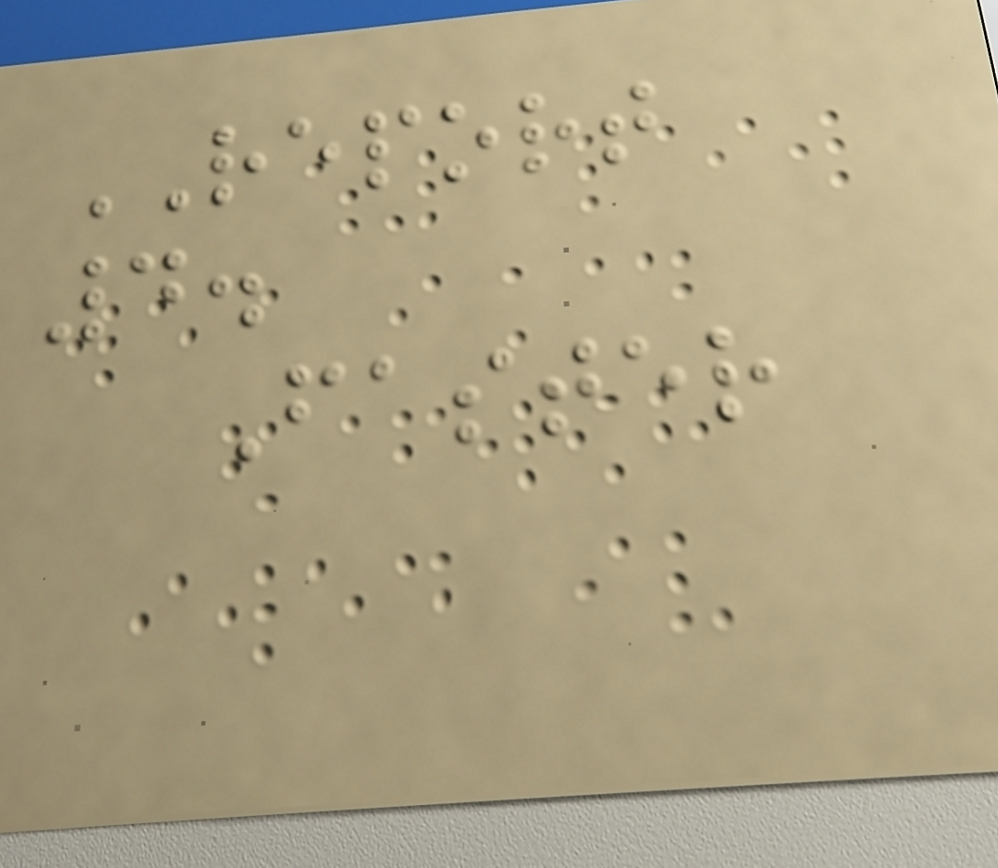REPORT
4.
Faster
